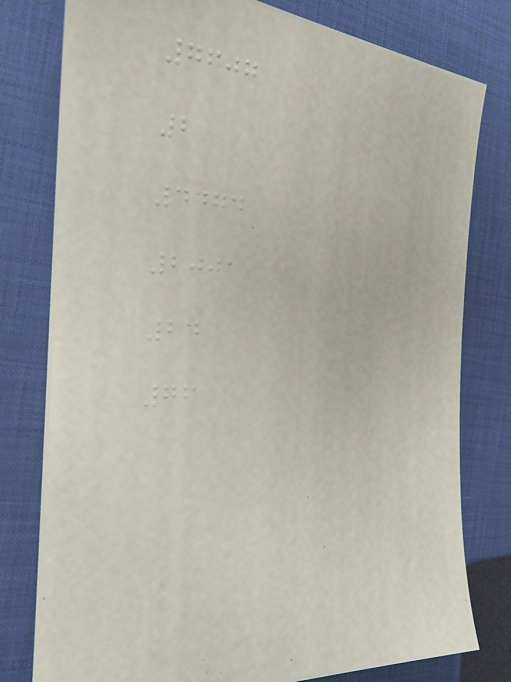7607
2
4474
2001
24
76
